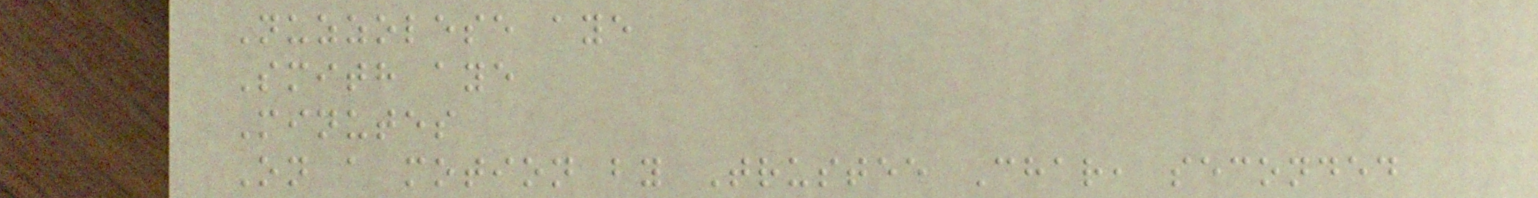Nuzzolese aye
Smith aye
Minutes
On a motion by Trustee Char, seconded
